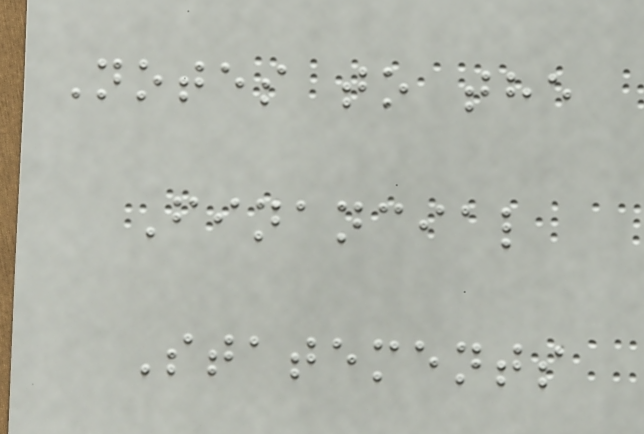Notes to the
Financial
Statements
